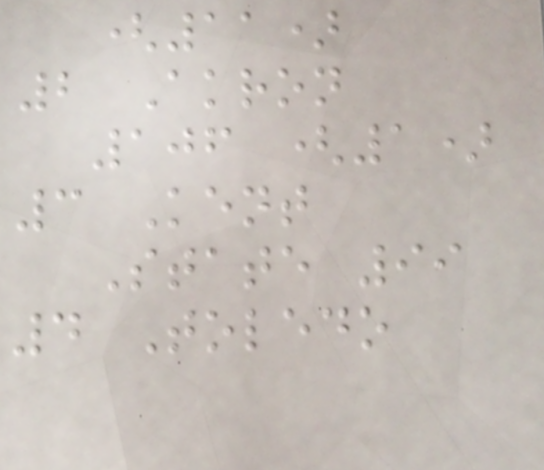(11)
2 Akron
106 (1)
3 Kent
State 99
4 Toledo
